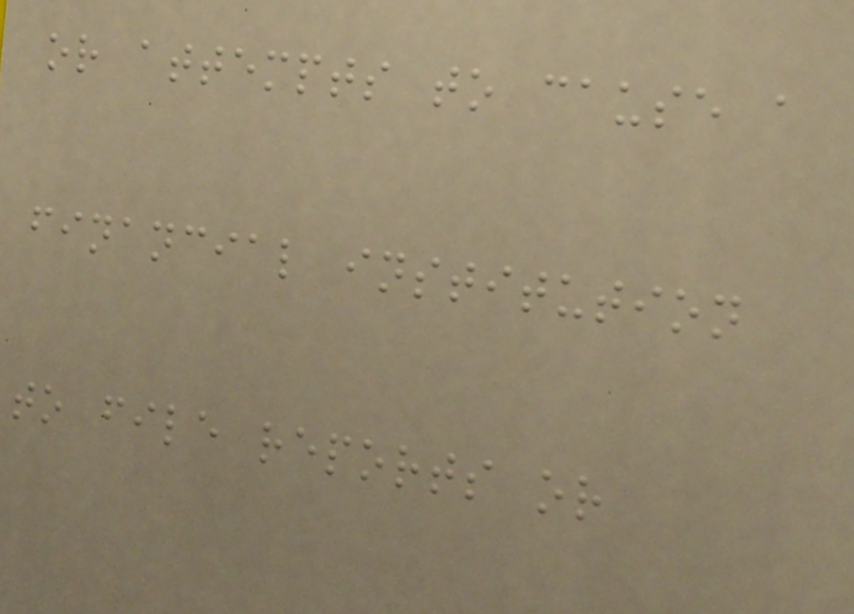or attempts to cause a
financial institution
to file reports or
